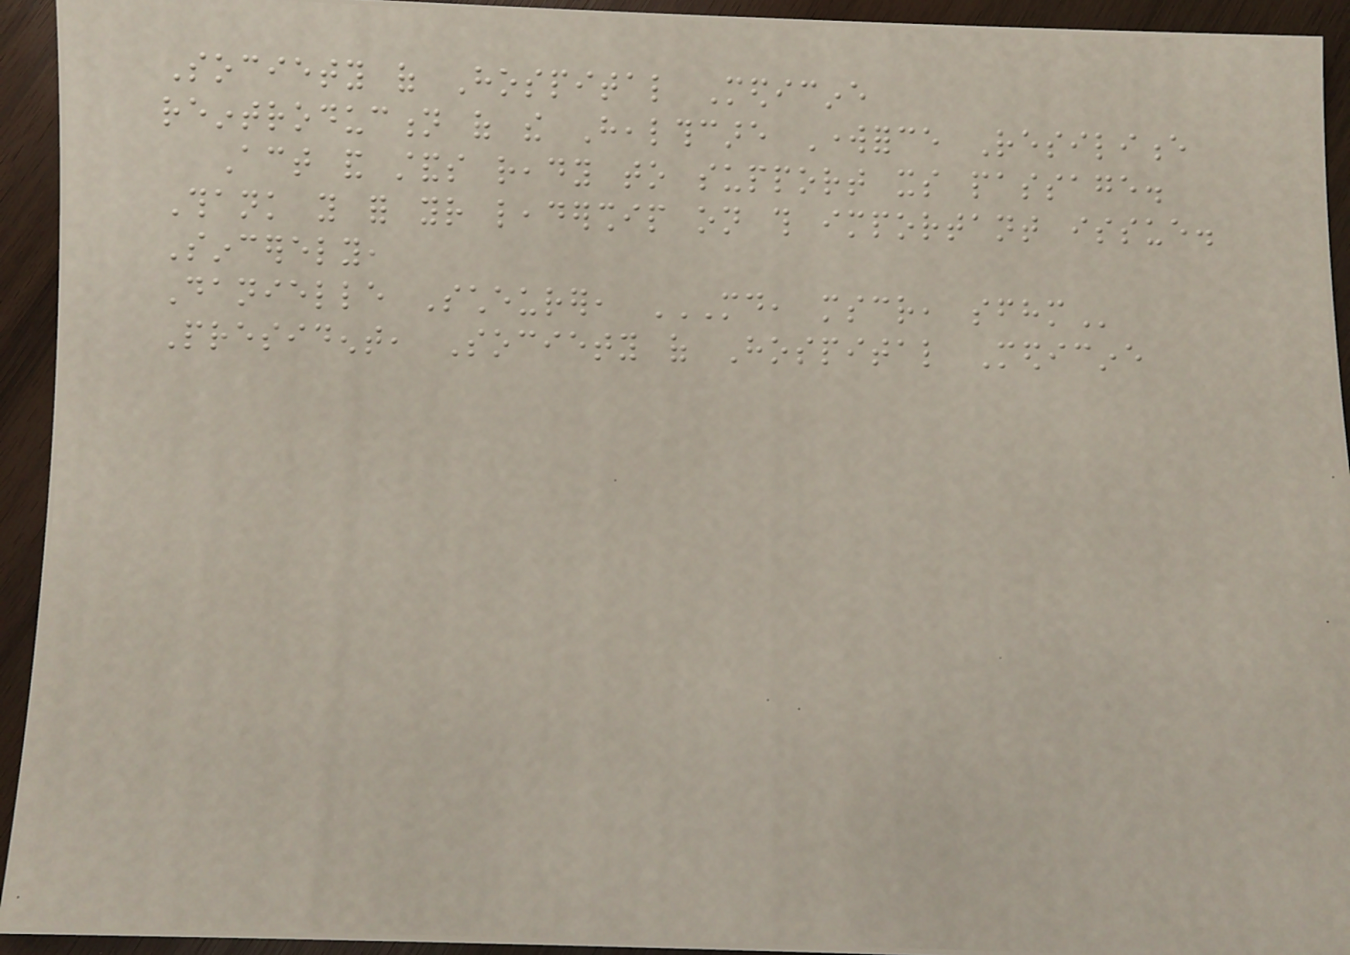Society of Hospital Medicine
reintroduction of the Healthcare Workforce Resilience
Act and stands ready to support its passage.
Thank you for your leadership on this important issue.
Sincerely,
Danielle Scheurer, MD, MSCR, SFHM
President, Society of Hospital Medicine
